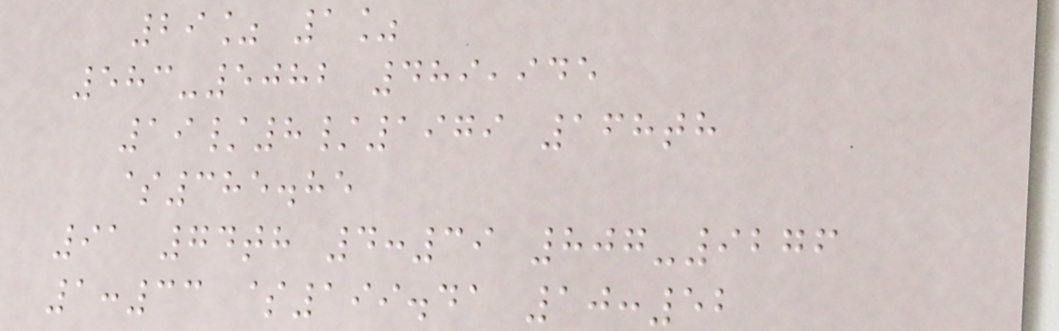29% 1%
583-5082 489,945
19/8/1979 168th
$385.85
91 74th 4:39 807-9276
1:33 $199.41 10:52
